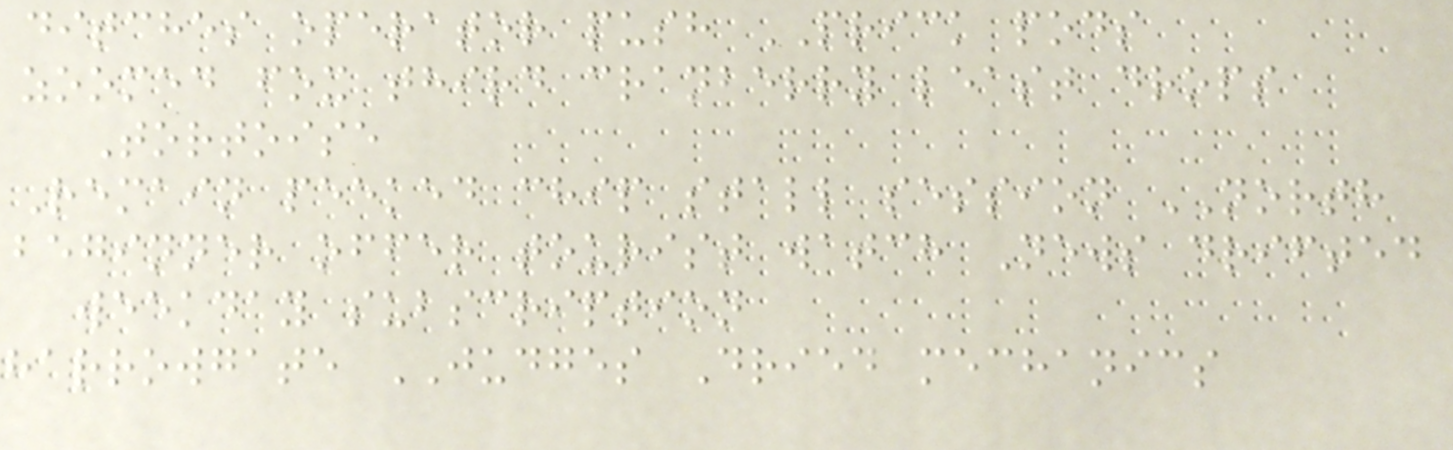ditches operator push PRICK pods
zoomed fox third cranberry least drops
Tortoise
Remain peeked chip stall session NORTH
beginner offer tourist watch News drifted
weekday subscription
harrowgate JUDGES Dried mechanics
